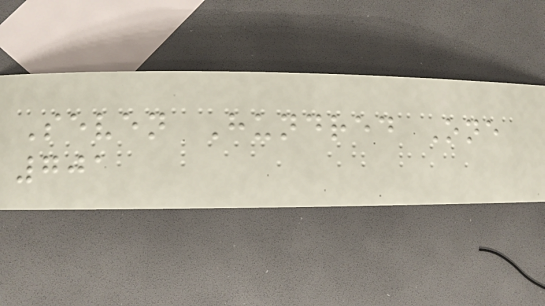Seven Hundred One
701
